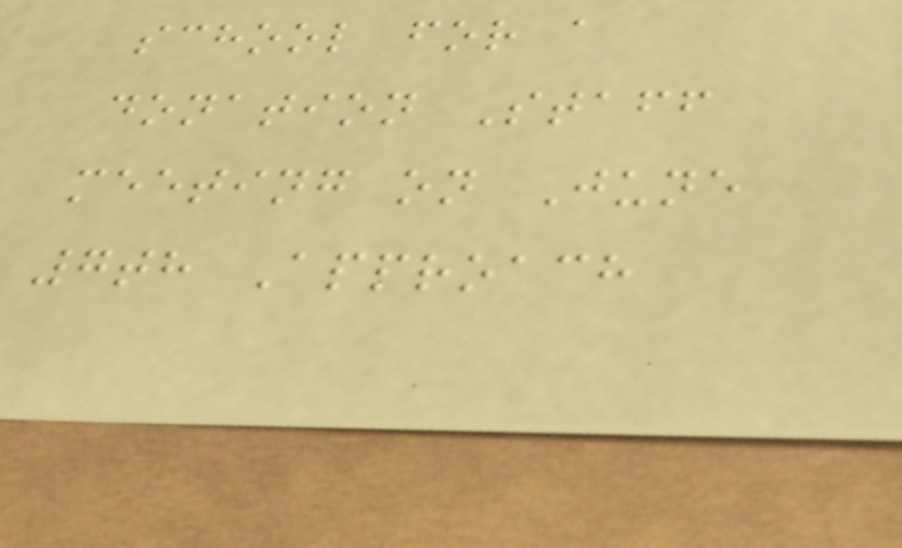school for a
donation Staff
meeting on June
7th Approach
